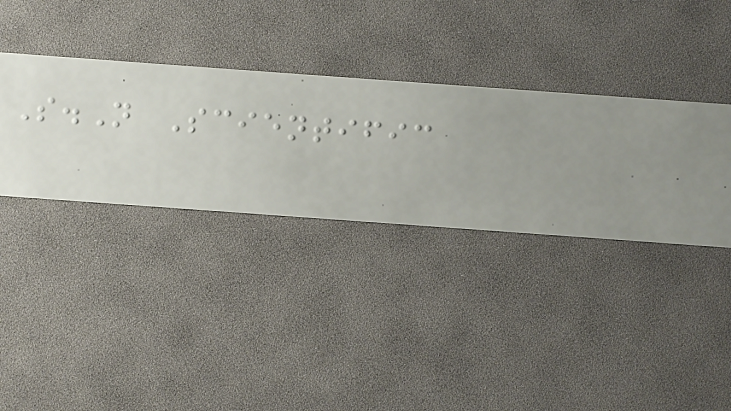S.N Scientific
